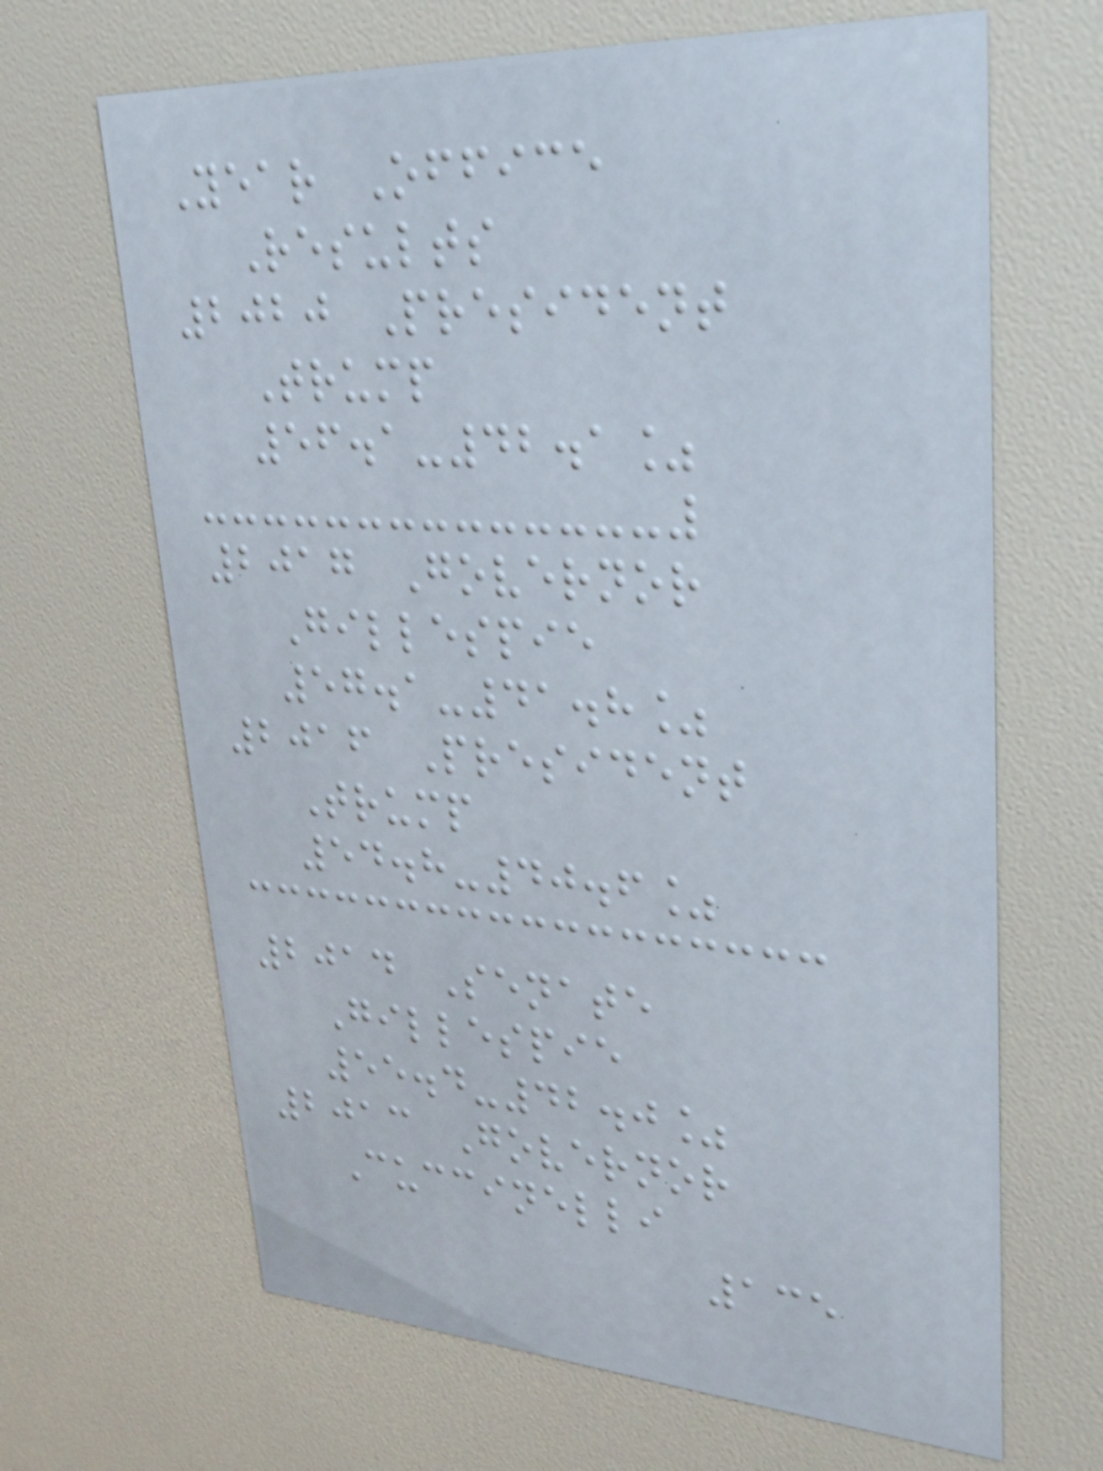Year Office
Results
2020 President
Trump
56.1-42.1%
2017 Governor
Gillespie
57.1-41.8%
2016 President
Trump
54.8-40.6%
2014 Senate
Gillespie
55.4-42.0%
2013 Governor
Cuccinelli
135
